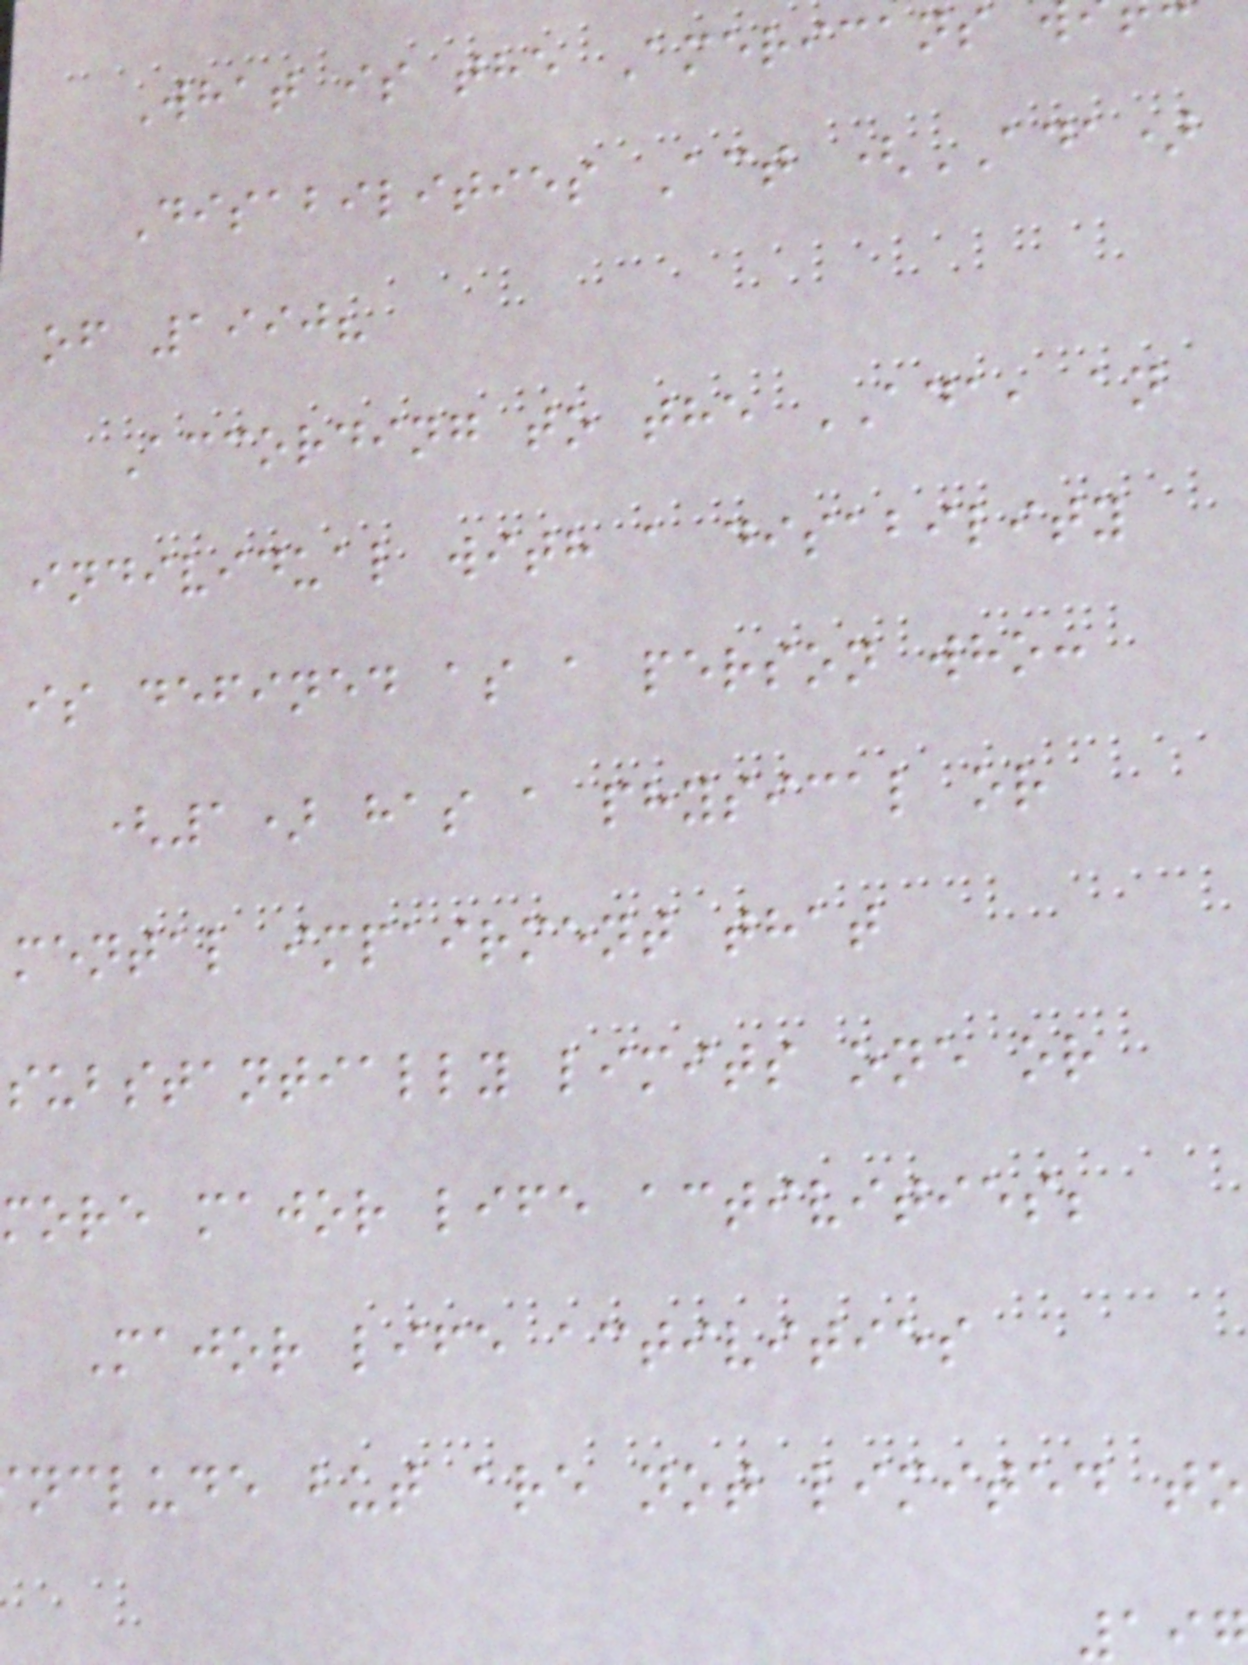What is the Americans
Disabilities Act (ADA)
of 1990?
According to the ADA, an
individual with a disability
is defined as a person who:
(1) has a physical or
mental impairment that
substantially limits one or
more major life activities;
Major life activities
nclude but are not limited to
